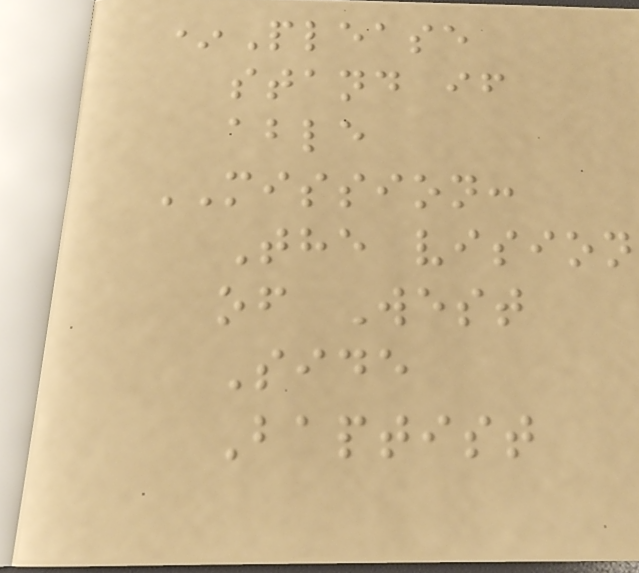*Please
stand if
able
MISSION:
The vision
of West
Side
Baptist
